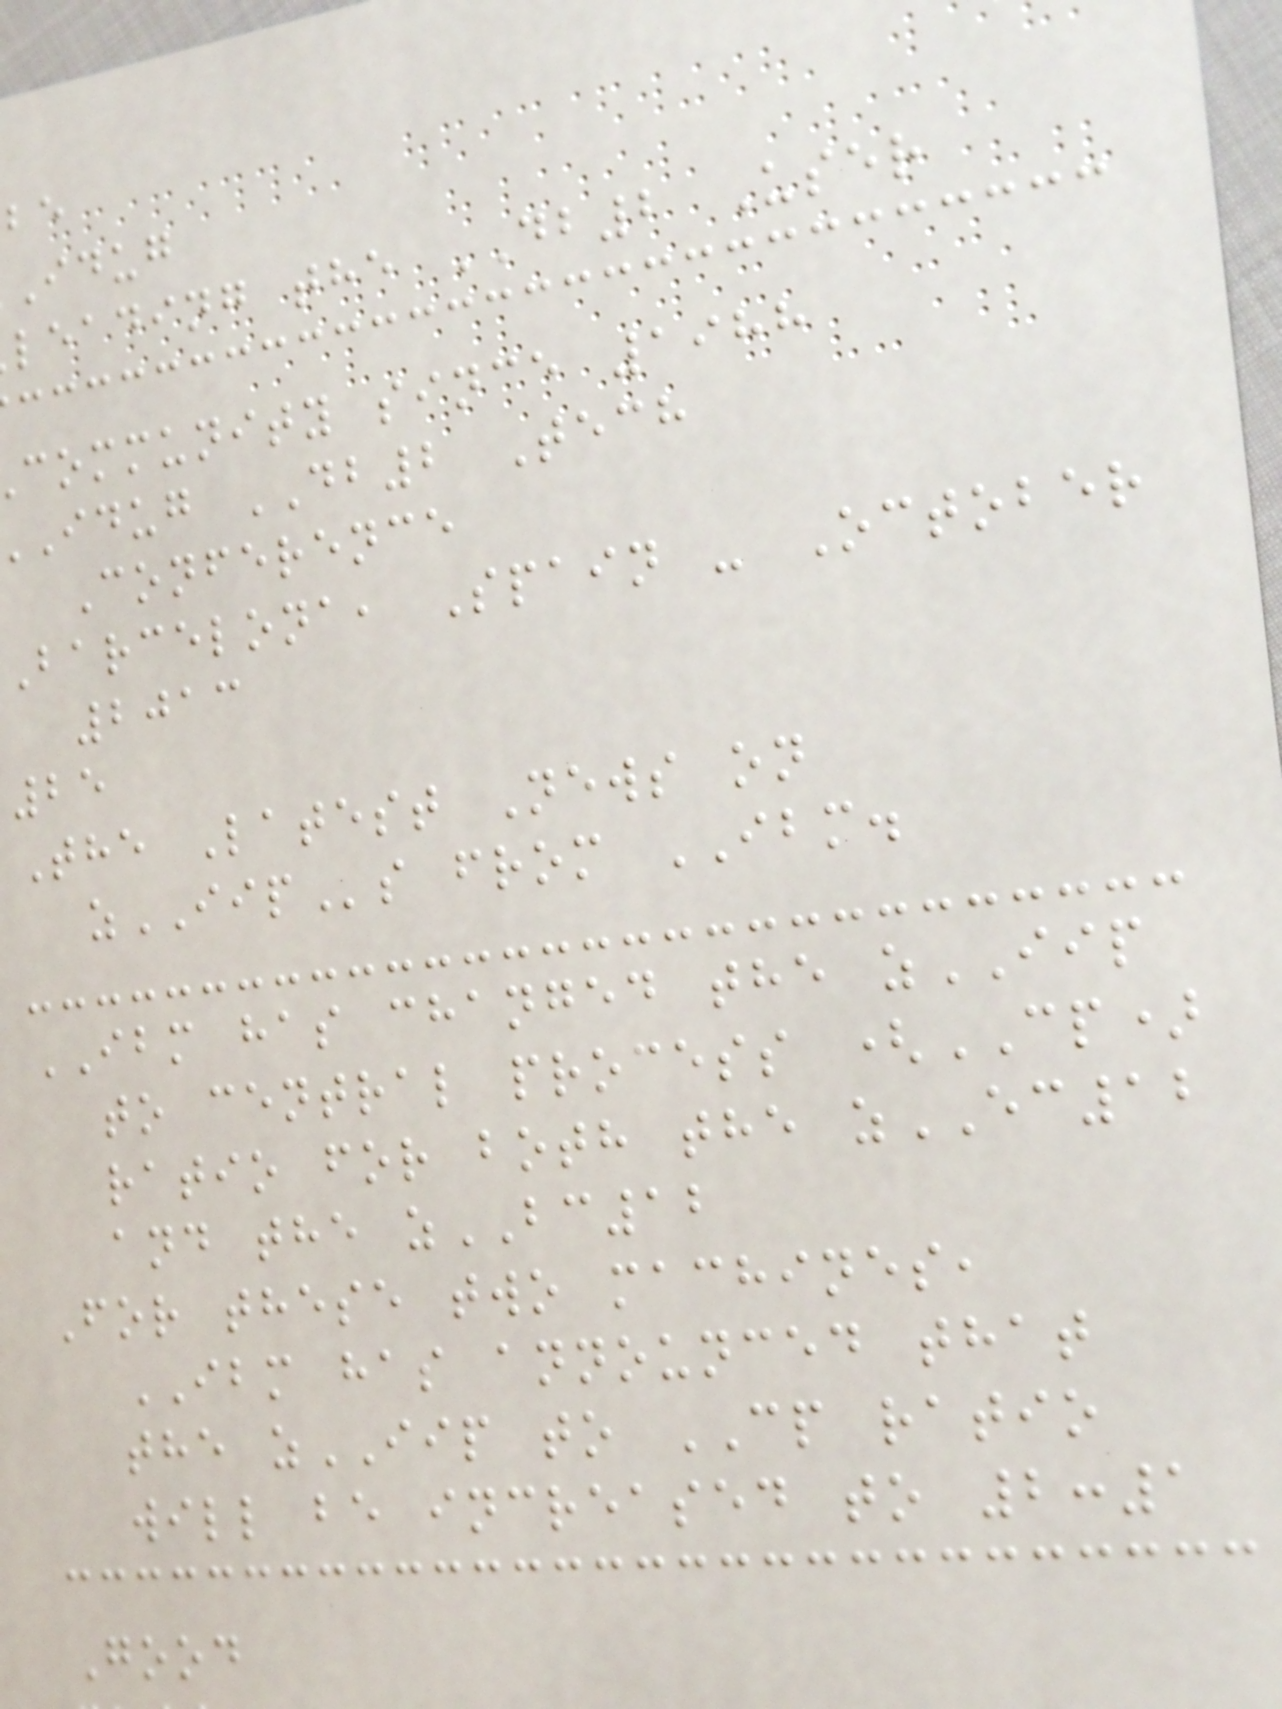idug
leading the DB2 User
community since 1988
idug DB2 Tech
Conference
Barcelona, Spain - October
2013
25
The Latest News on
zIIPs from IBM.
IBM has changed the zIIP
to central process (CP)
ratio for both the zEC12
and the zBC12
For these two machines,
IBM has announced that
the zIIP to CP ratio
will be increased to 2:1
Good
